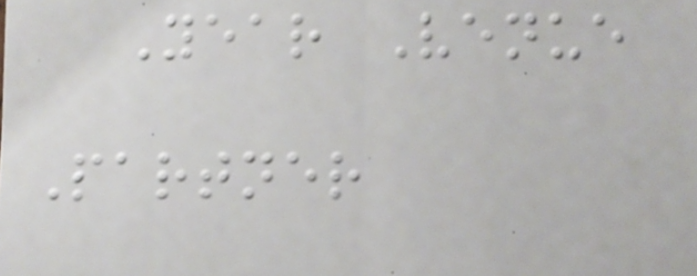Year Venue
Partner
